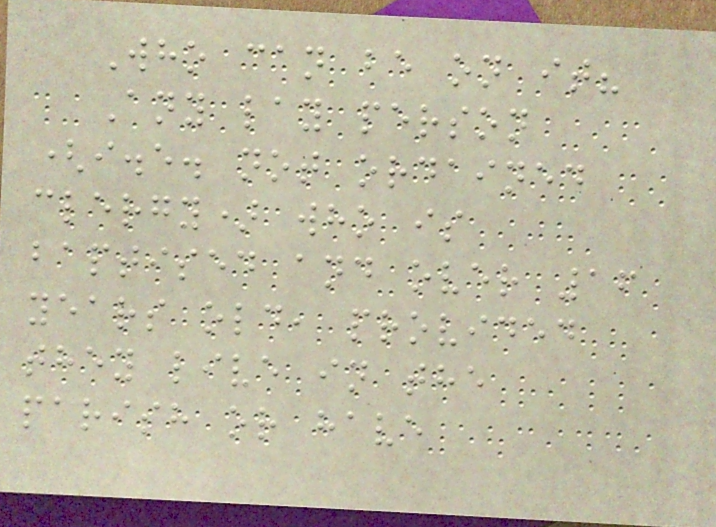Who can be on it?
Any lay person
(i.e. not ordained
clergy) who is
baptised and over 16
years old, provided
they live in the
parish or have
